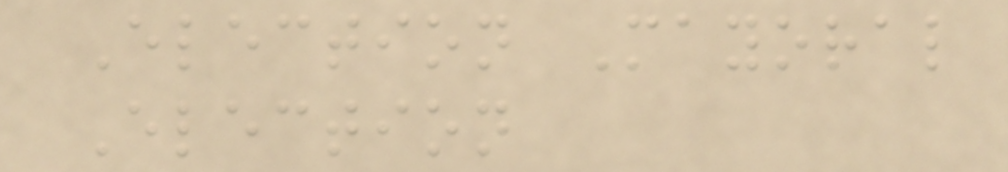Election Mayoral
Election
